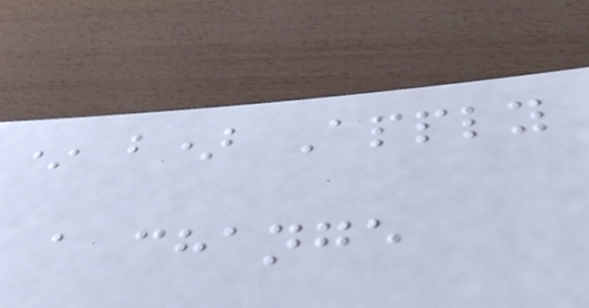* b) Apply
a change
